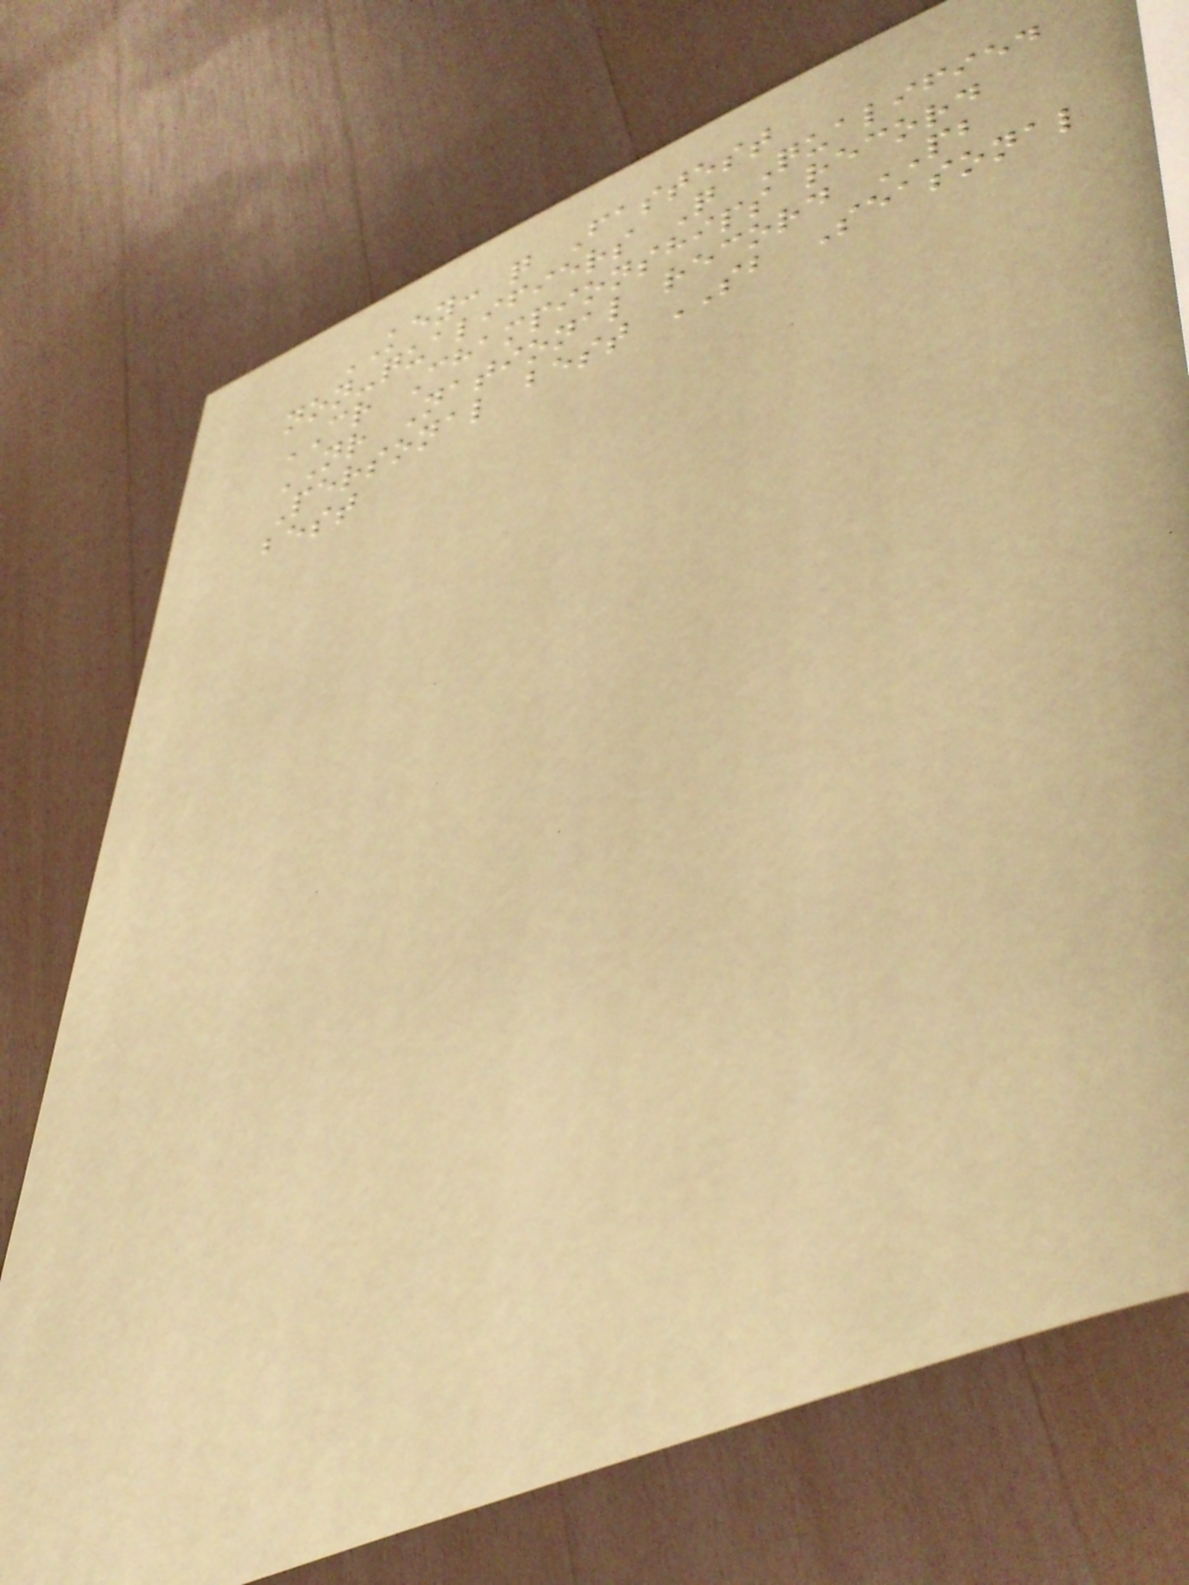KEY: q Fastest
non-qualifiers Q Qualified
CR Championships record
NR National record PB
Personal best SB Seasonal
best
